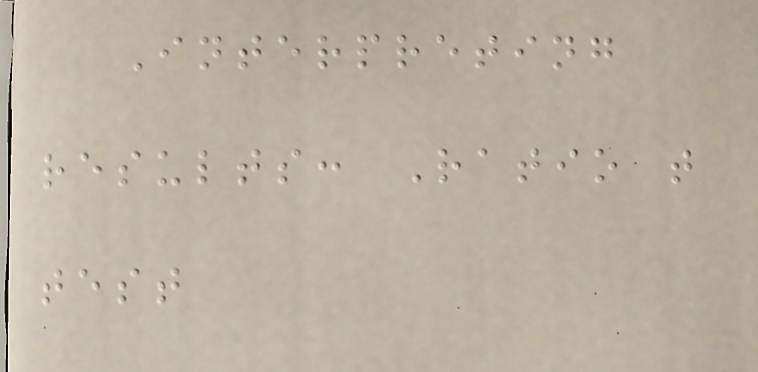Interpreting
results: Ratio t
test
